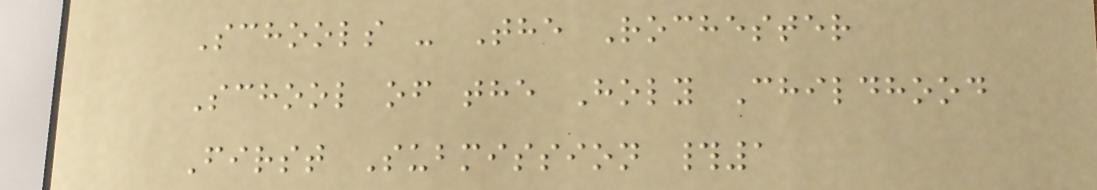Schools - The Rochester
School of the Holy Childhood
First Submission #1
